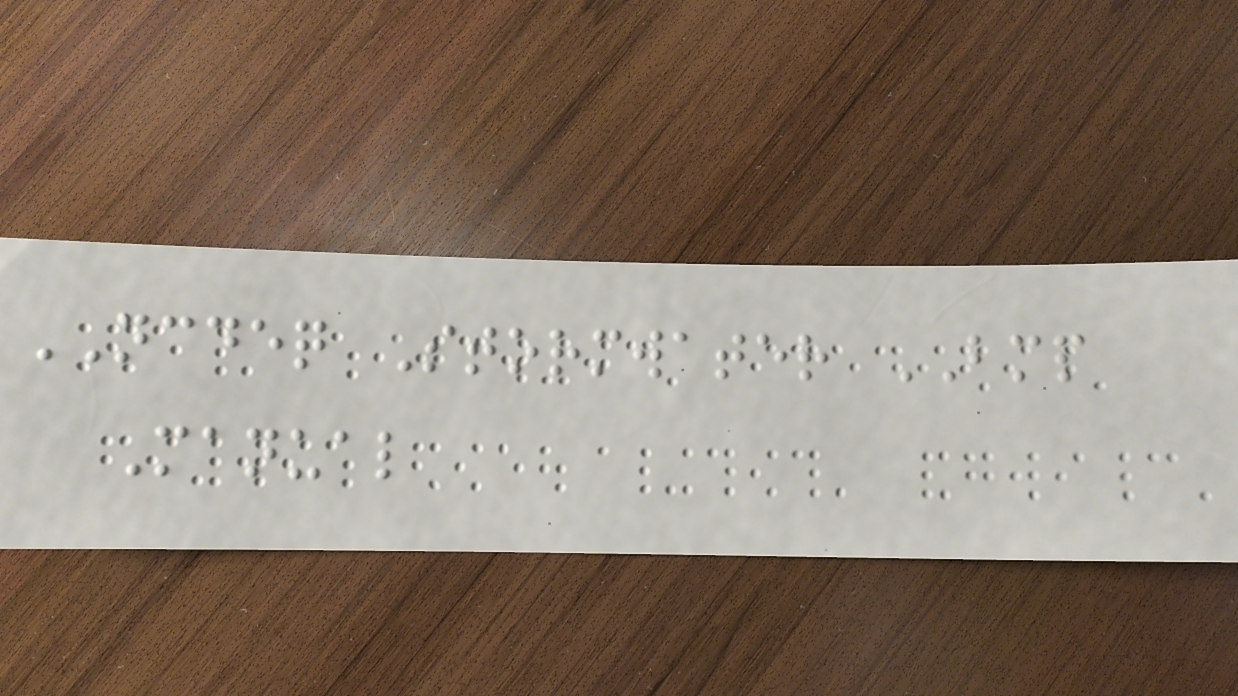NCDEQ Stormwater BMP
Manual
